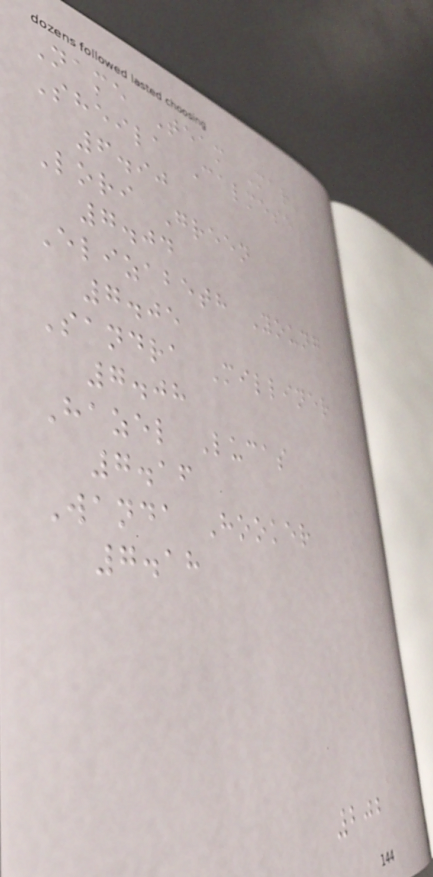Name Team Mark
Sheila Calmese
6.90
Lori Green
7.04
Elizabeth Young
7.05
Sandra Milliner
7.08
Hazel Lucas
7.16
Wanda Hooker
7.18
202
